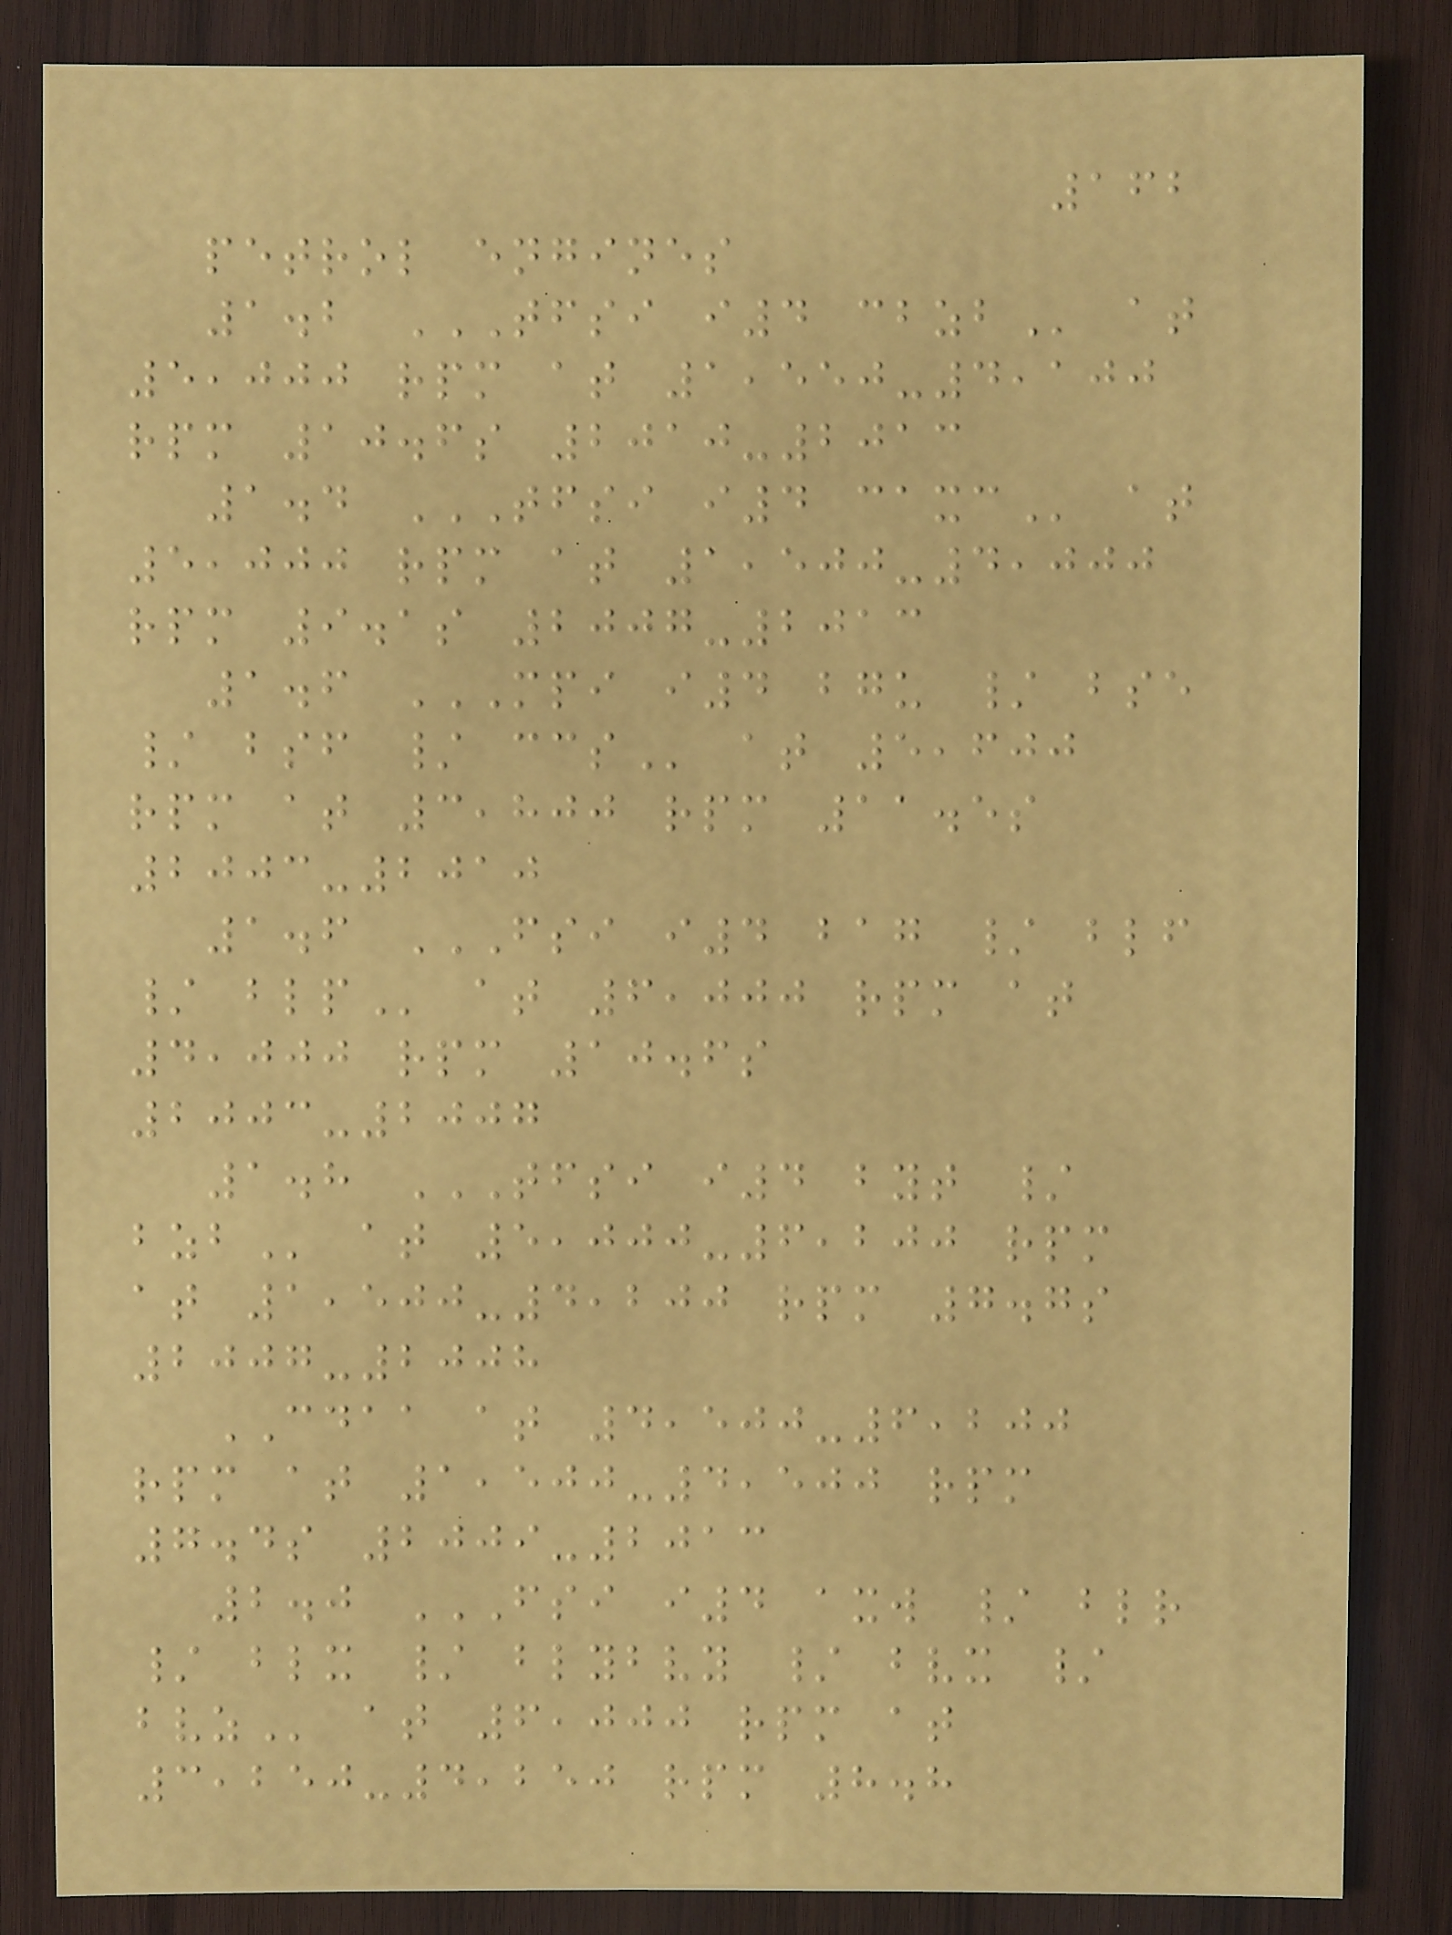162
petrol engines
1.2 TFSI I4 CBZB at
5,000 rpm at 1,550-4,100
rpm 10.6s 2010-2013
1.4 TFSI I4 CAXC at
5,000 rpm at 1,500-4,000
rpm 9.1s 2007-2013
1.6 MPI I4 BGU / BSE
/ BSF / CCS at 5,600
rpm at 3,800 rpm 11.5s
2003-2010
1.6 FSI I4 BAG / BLF
/ BLP at 6,000 rpm at
4,000 rpm 10.6s
2003-2007
1.8 TFSI I4 BYT /
BZB at 5,000-6,200 rpm
at 1,500-4,200 rpm 7.7s
2007-2008
CDAA at 4,500-6,200
rpm at 1,500-4,500 rpm
7.4s 2009-2013
2.0 FSI I4 AXW / BLR
/ BLX / BLYBVY / BVX /
BVZ at 6,000 rpm at
3,250-4,250 rpm 8.8
